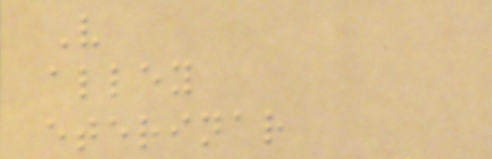V
alley
eterinar
